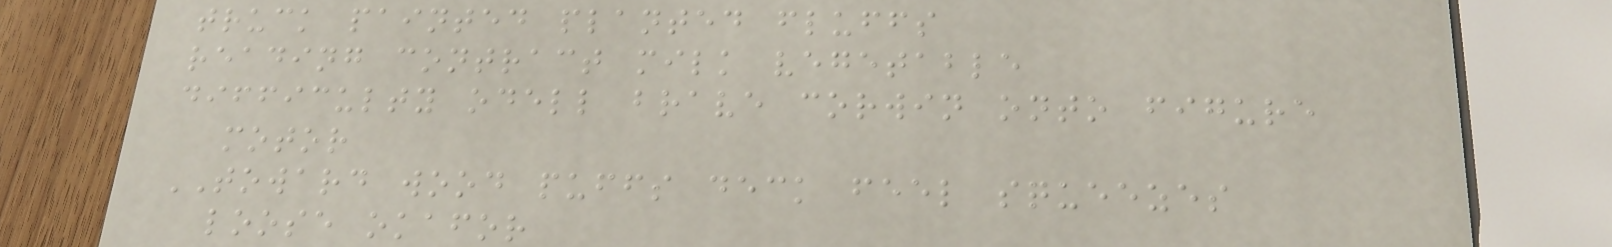truck painted planted fluffs
reading contract milk vegetable
difficulty odell brave corwin onto figure
motor
TOWARD wood puffs deck feel squeezes
loose okafor
